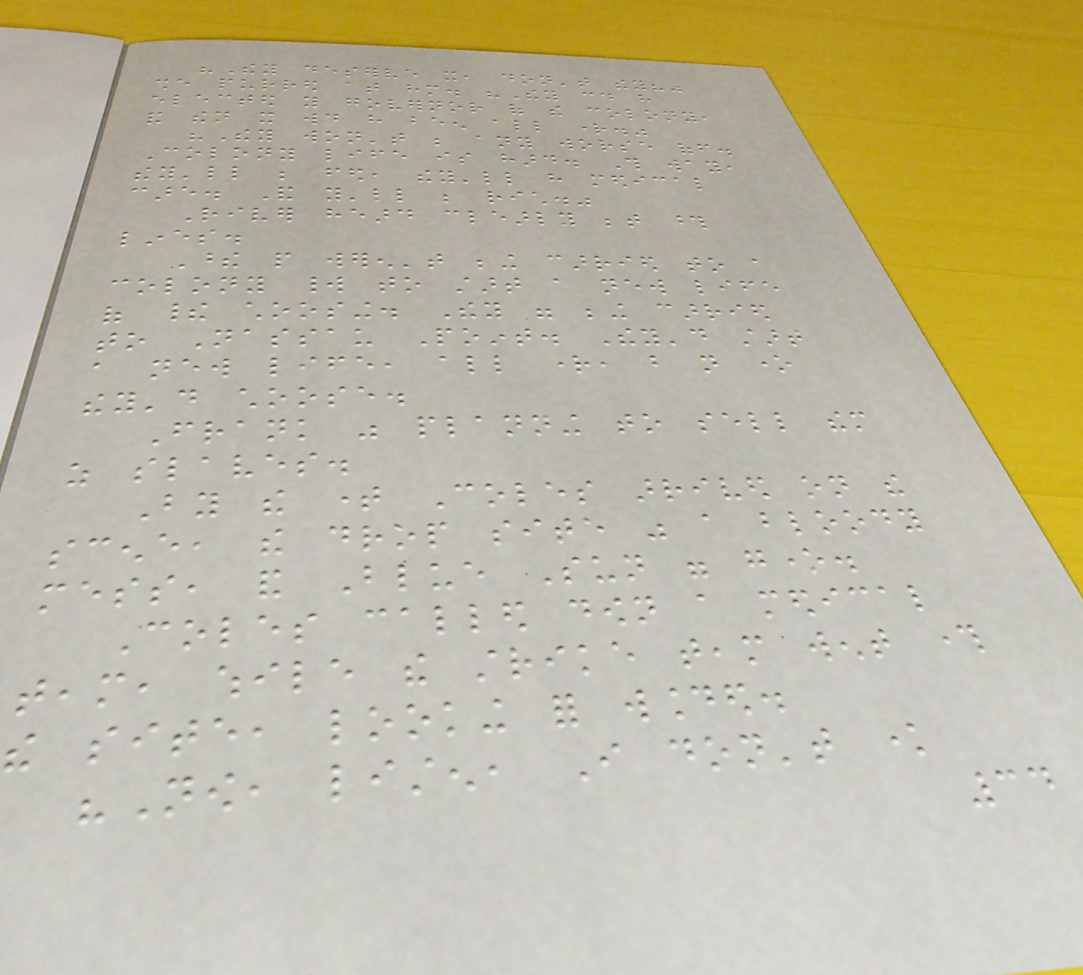"They deserve it, don't they?"
she purred at him. "They could have
elected you governor of the colony,
and then it would have been all right."
"They won't be any worse off.
Colony life is hard. This way,
they'll be fed, they'll have medical
care. And you'll be rich."
River heard clearly between those
lines.
These people weren't being carried to a
colony world to start a new life
of their choosing. They were being carried
to Nassau Point. They'd start
a new life, all right, but not one
they'd choose.
Frank was planning to sell them
as slaves.
By the time Coles arrived on the
scene, the drop site was a bloody
mess, and Blue Sun were gone.
Coles called down a medical
team, while the strike team went through
the site, looking for wounded.
"Now, listen, I don't know
34
